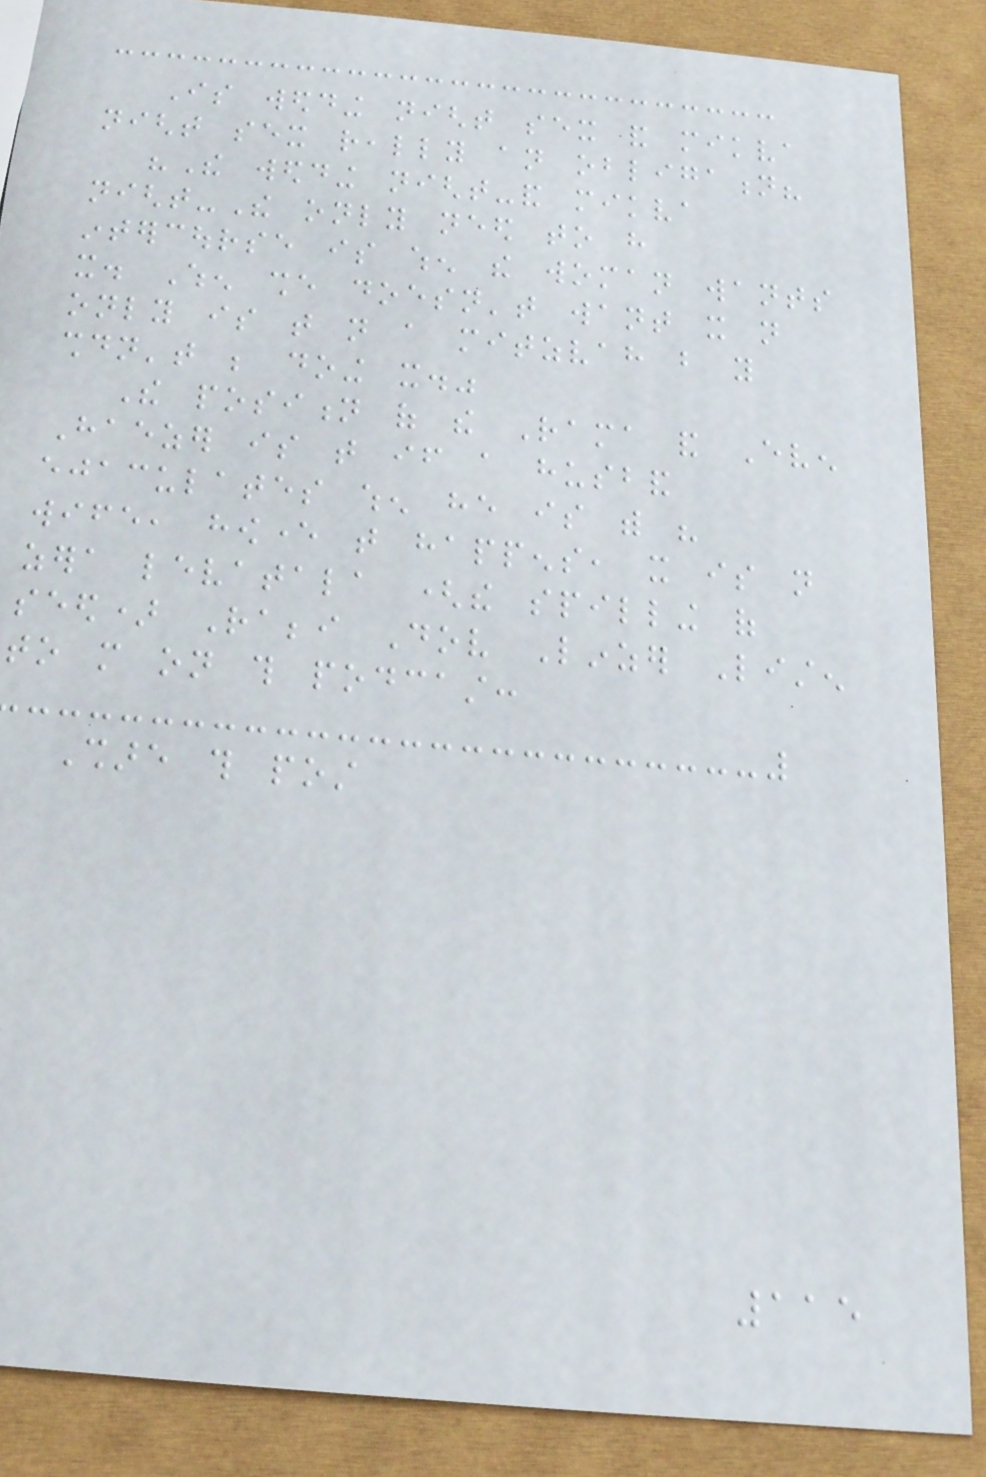Is wedding night sex and mikva
night sex really an obligation?
"The wedding night-and mikva
night-The only need to have
intercourse is when the woman wants
it. When she doesn't want it not
only is that not a mitzvah but you
shouldn't be doing it."
The position of the Rama and Even
Haezer is that if a husband
ejaculates when he is with his
wife, however that happens, it is not
zera levatala (the spilling of
seed) Rabbi Dov Linzer Listen
to more on this podcast:
Share this post
115
